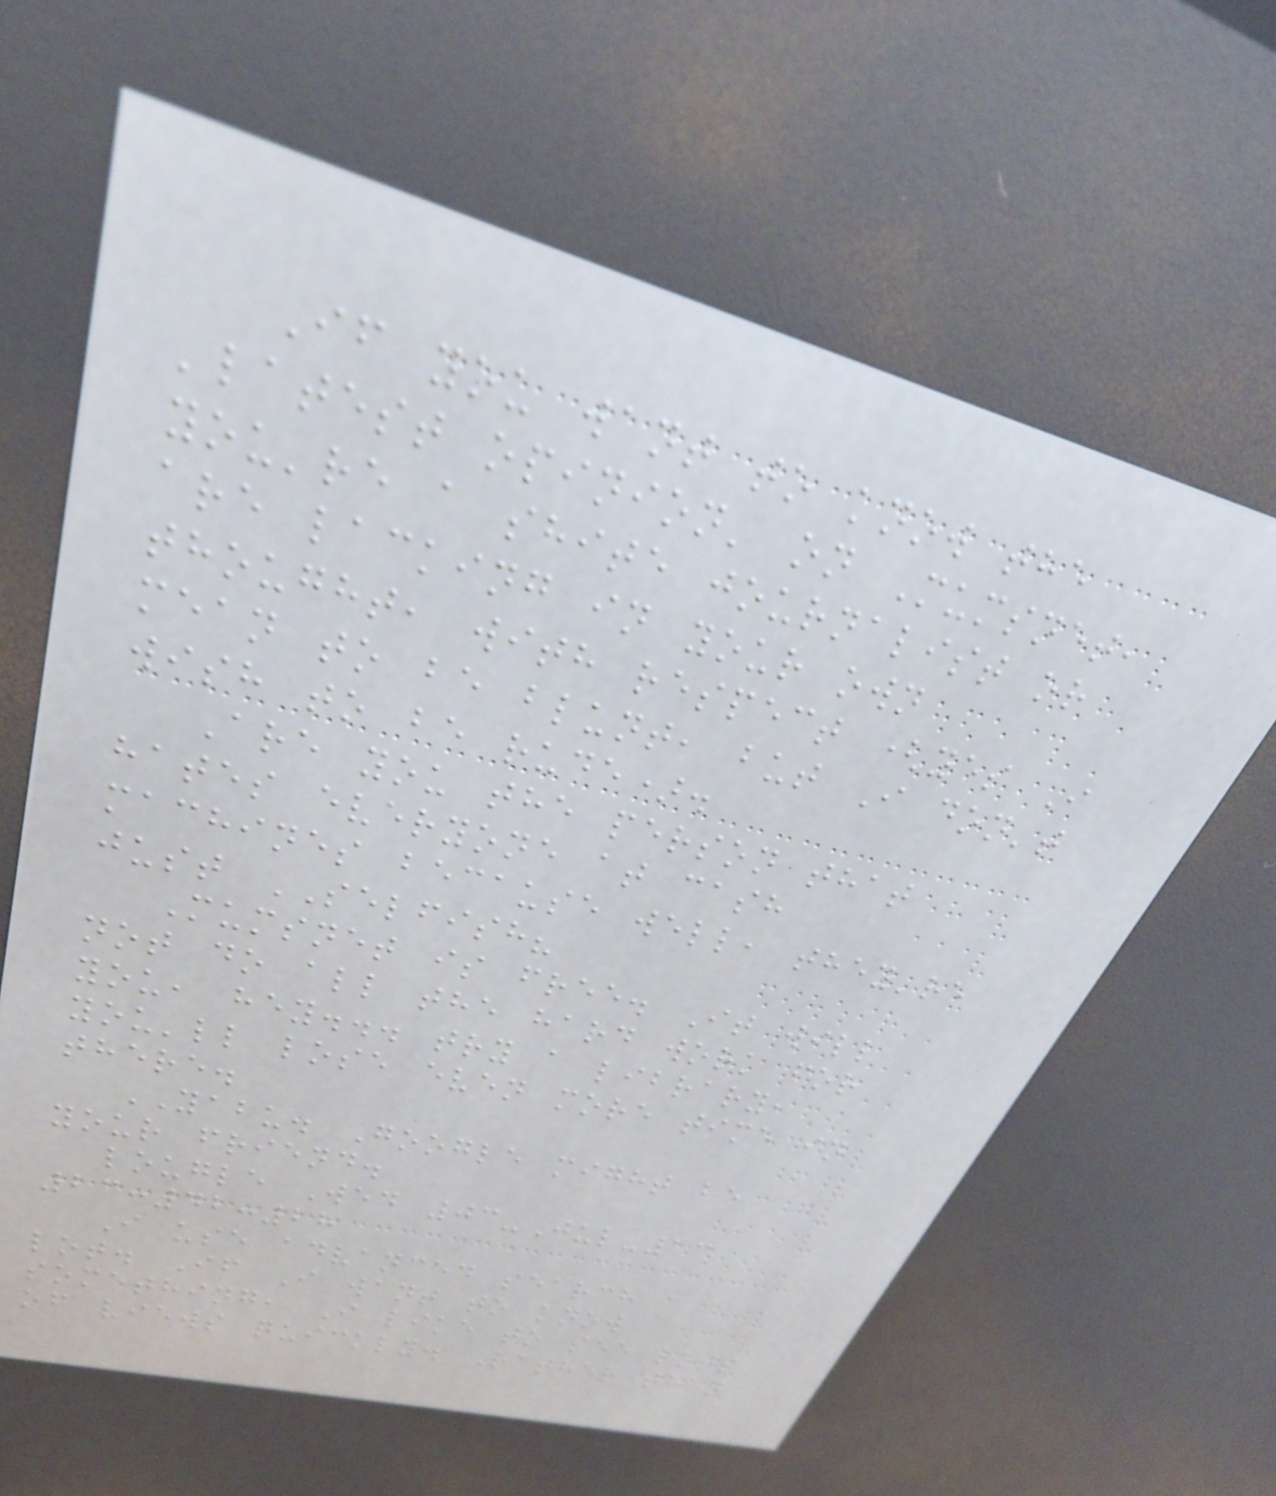If you want to know the
'latest opinion' on Mumsnet,
you're a shite journalist or
are lacking in your own
thought, with respect (yes I
mean to be blunt, but I don't
wish to be rude).
Are you the person that
hates everyone at cash
machines because well, they're
just SELFISH?
Mumsnet is free. It will
not do all the hard work for
you, hey... try a library,
you'll lose even more time in
there.
YABU. Google might be
your friend.
lougle Wed 03-Jul-13
23:42:28
I use advanced search a
lot. If I want to know
something, I like to see lots
of views quickly. Rather than
